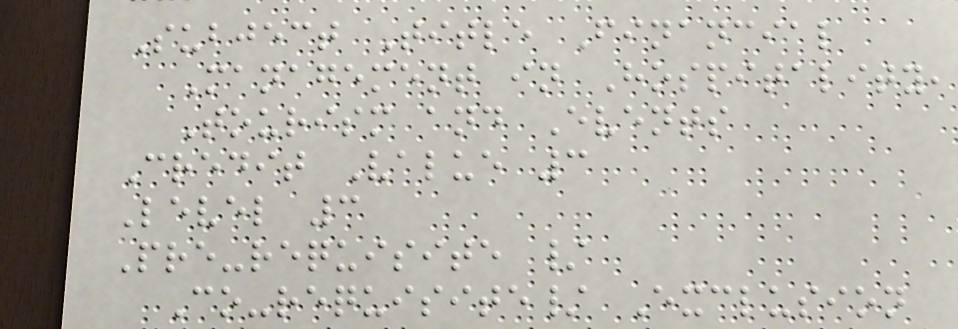Subject Title Financial
Management in Hospitality,
Tourism and Events
Credit Value 3
Level 3
Pre-requisite /
Co-requisite/ Exclusion
